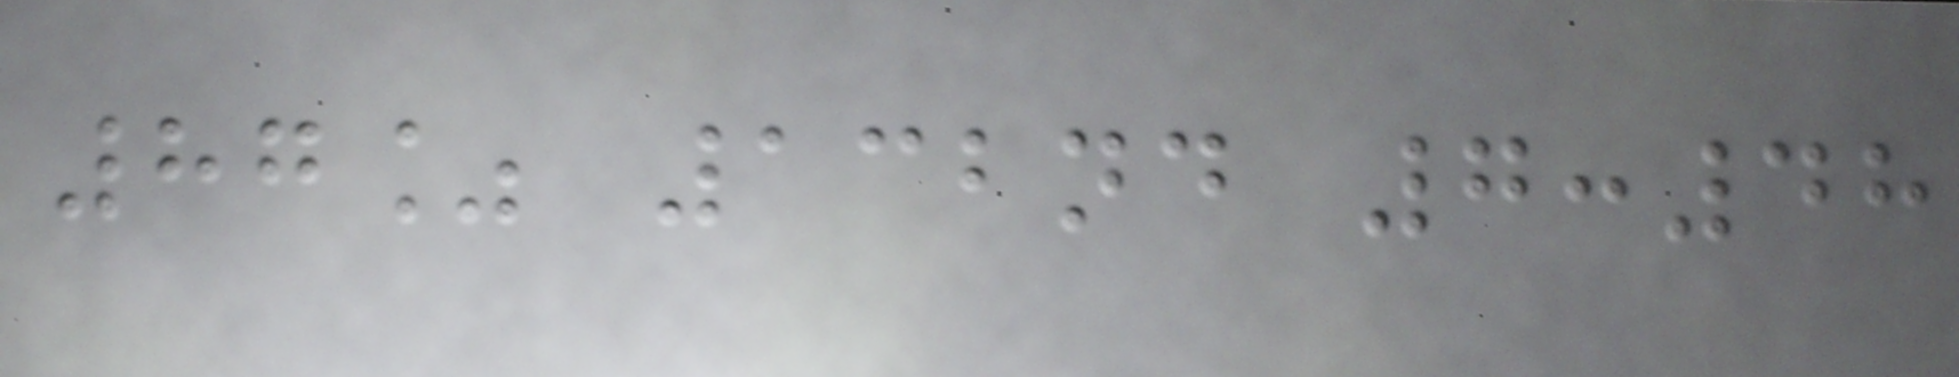87% 132nd 7:48
